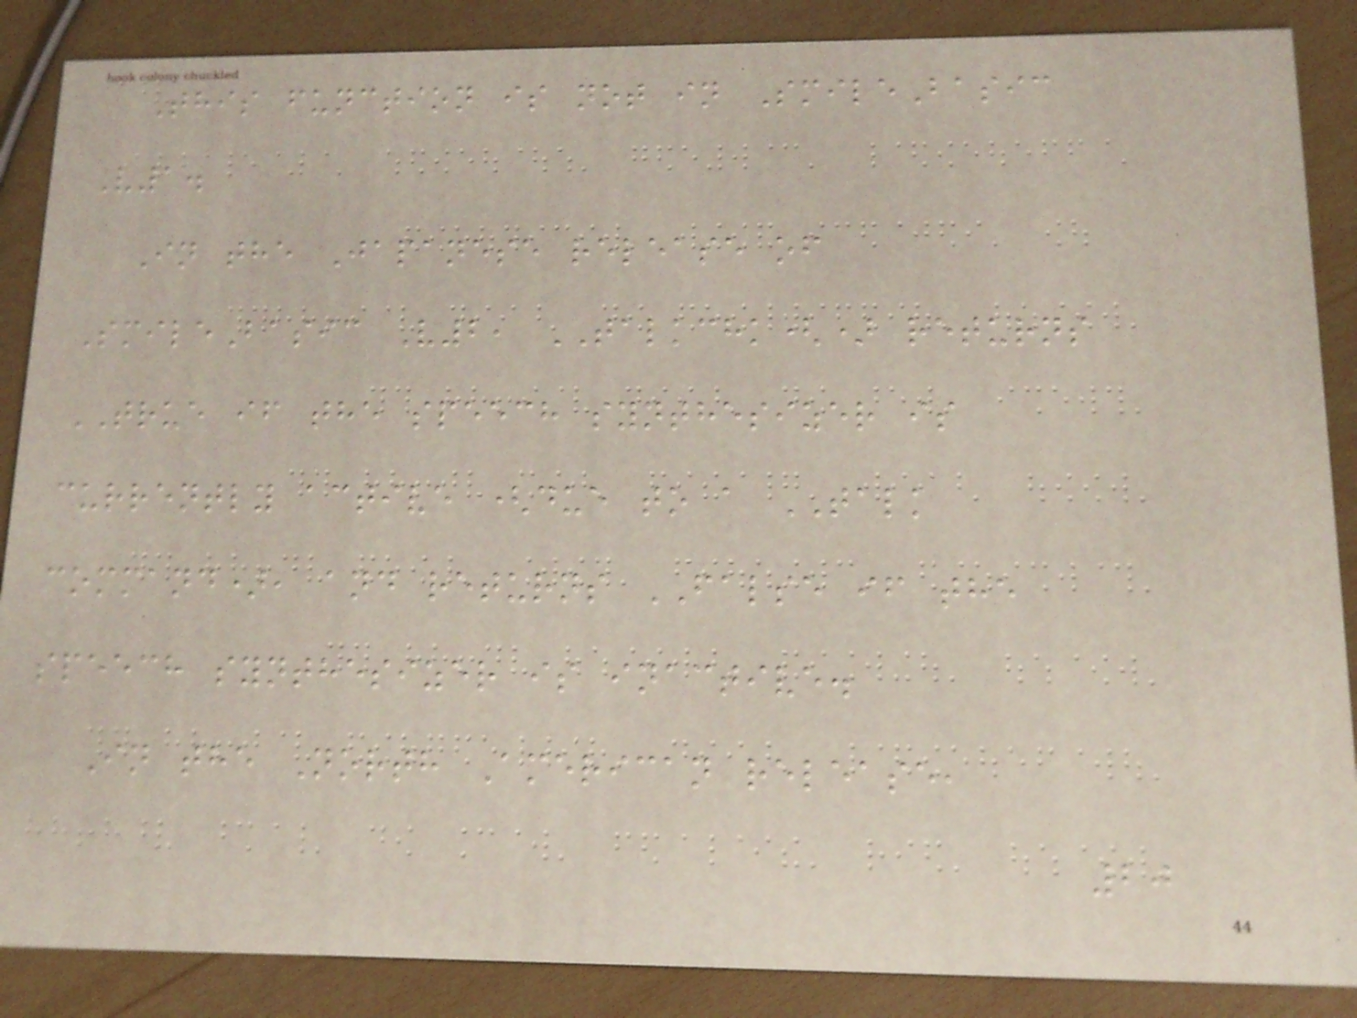This function is not in SmileBasic
V1.
In the Japanese release of
SmileBasic V2, TALKCHK() returns
TRUE if the speech synthesizer is
currently active (due to a TALK
command), and returns FALSE if the
speech synthesizer is inactive.
In the North American release,
20
